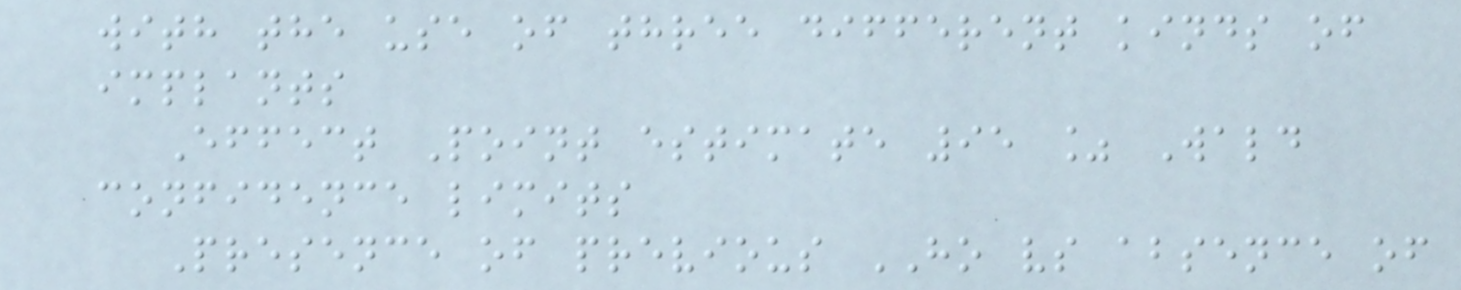with the use of three different kinds of
implants
Effect Point estimate 95 % Wald
confidence limits
Presence of previous HO vs absence of
